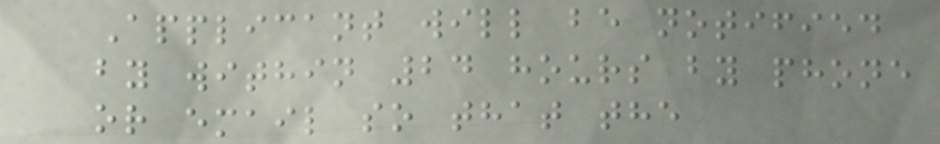Applicant will be notified
by within 24 hours by phone
or email so that the
